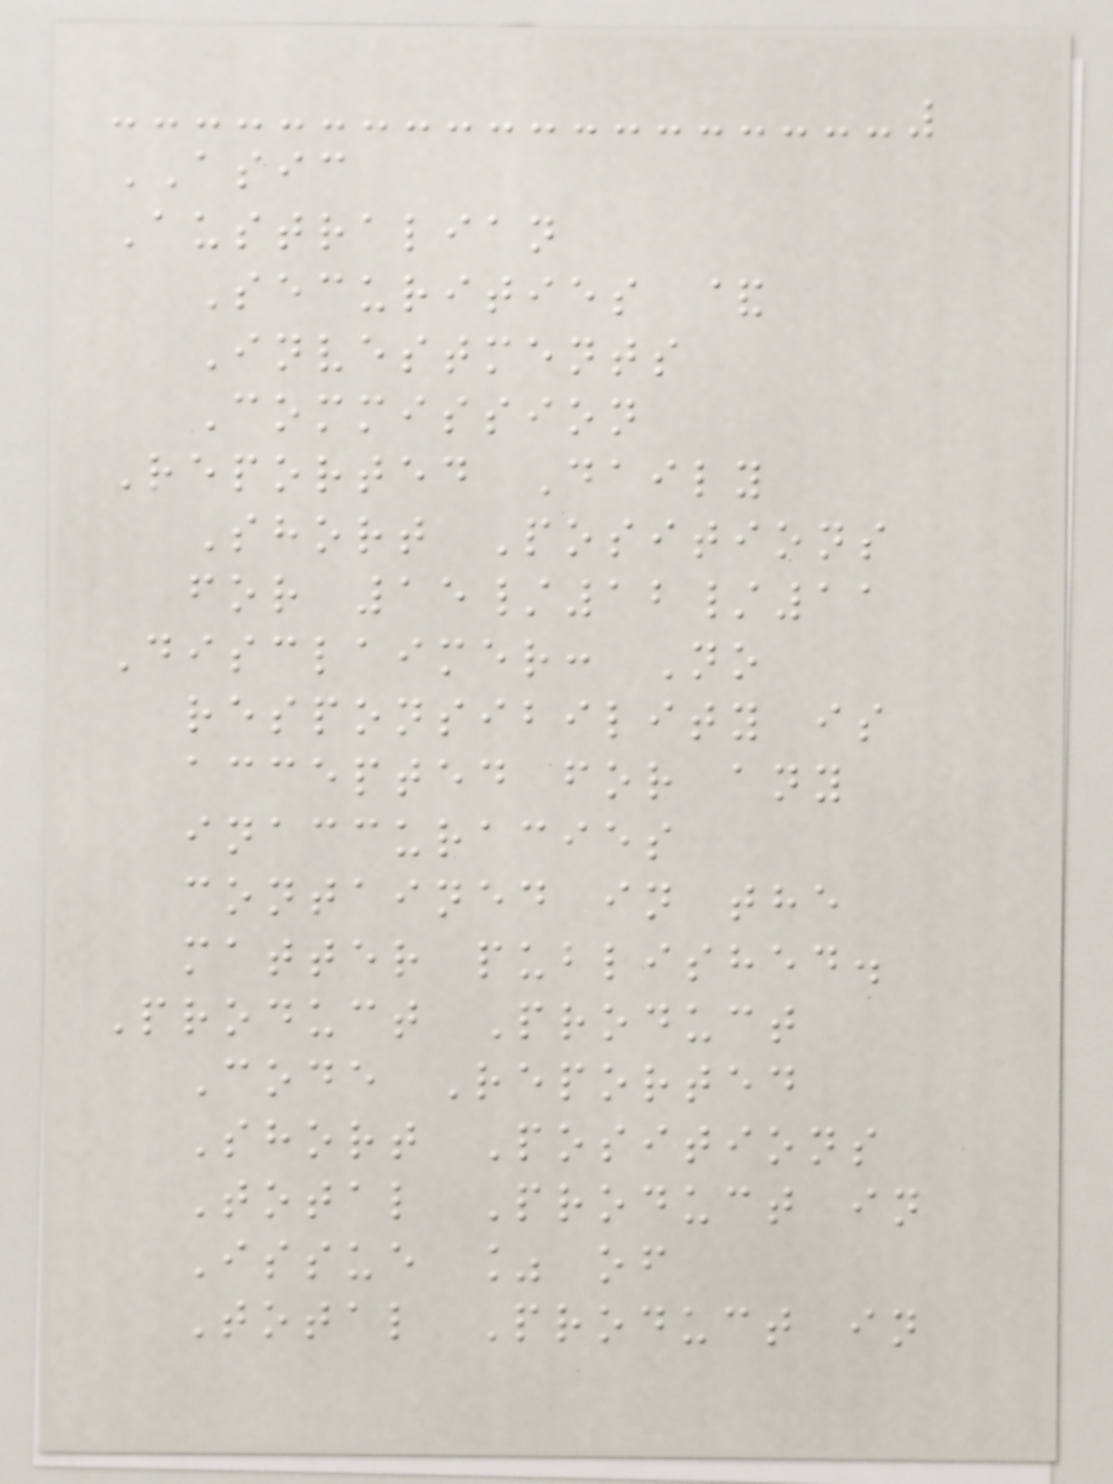ASIC
Australian
Securities &
Investments
Commission
Reported Daily
Short Positions
for 15/12/11
Disclaimer: No
responsibility is
accepted for any
inaccuracies
contained in the
matter published.
Product Product
Code Reported
Short Positions
Total Product in
Issue % of
Total Product in
